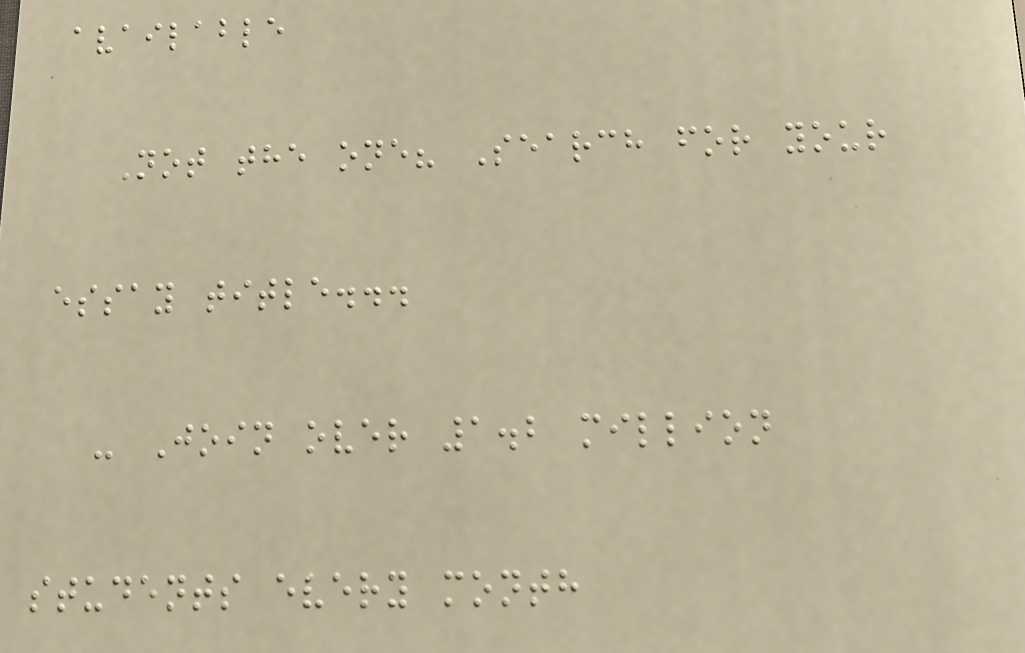available
Not the one? Search for your
essay title...
- Join over 1.2 million
students every month
